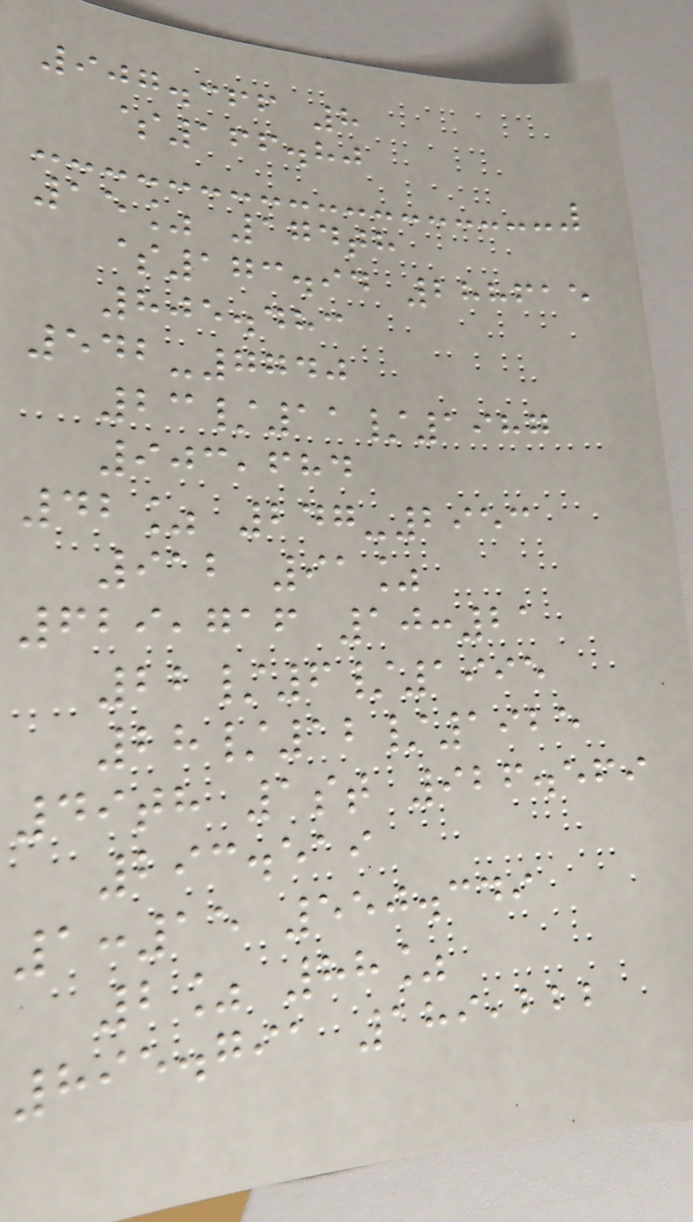907.366 8
$166.80
15% 174th
$173.94 288615
805.483
542-7740
23/11/1987
903,684
42% 247-2953
912 91%
629,716 10:21
22/6/1995
28/12/1925
49th 1st 926.569
293.519
1:15 550.349
2% 88%
895.791 189,222
